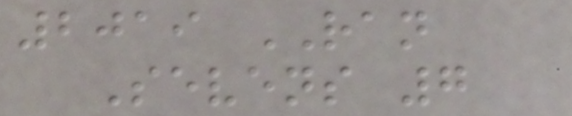2019 RAN
Sevens 7
